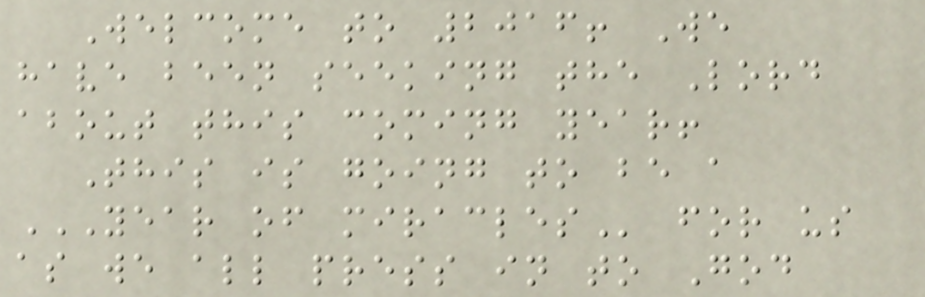Welcome to 2016! We
have been seeking the Lord
about this coming year!
This is going to be a
YEAR OF MIRACLES for us
as we all press in to God
